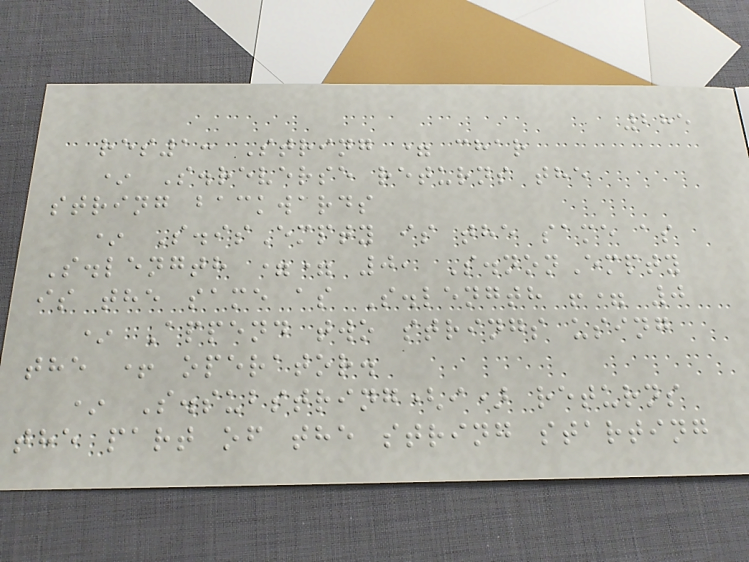285
res1: String = char
* S.reverse returns the
string backwards
* S.isEmpty is the same as
S.length == 0, S.nonEmpty
is the same as S.length != 0
* Append two strings using
the + operator.
* S.substring(i) returns
the part of the string starting
